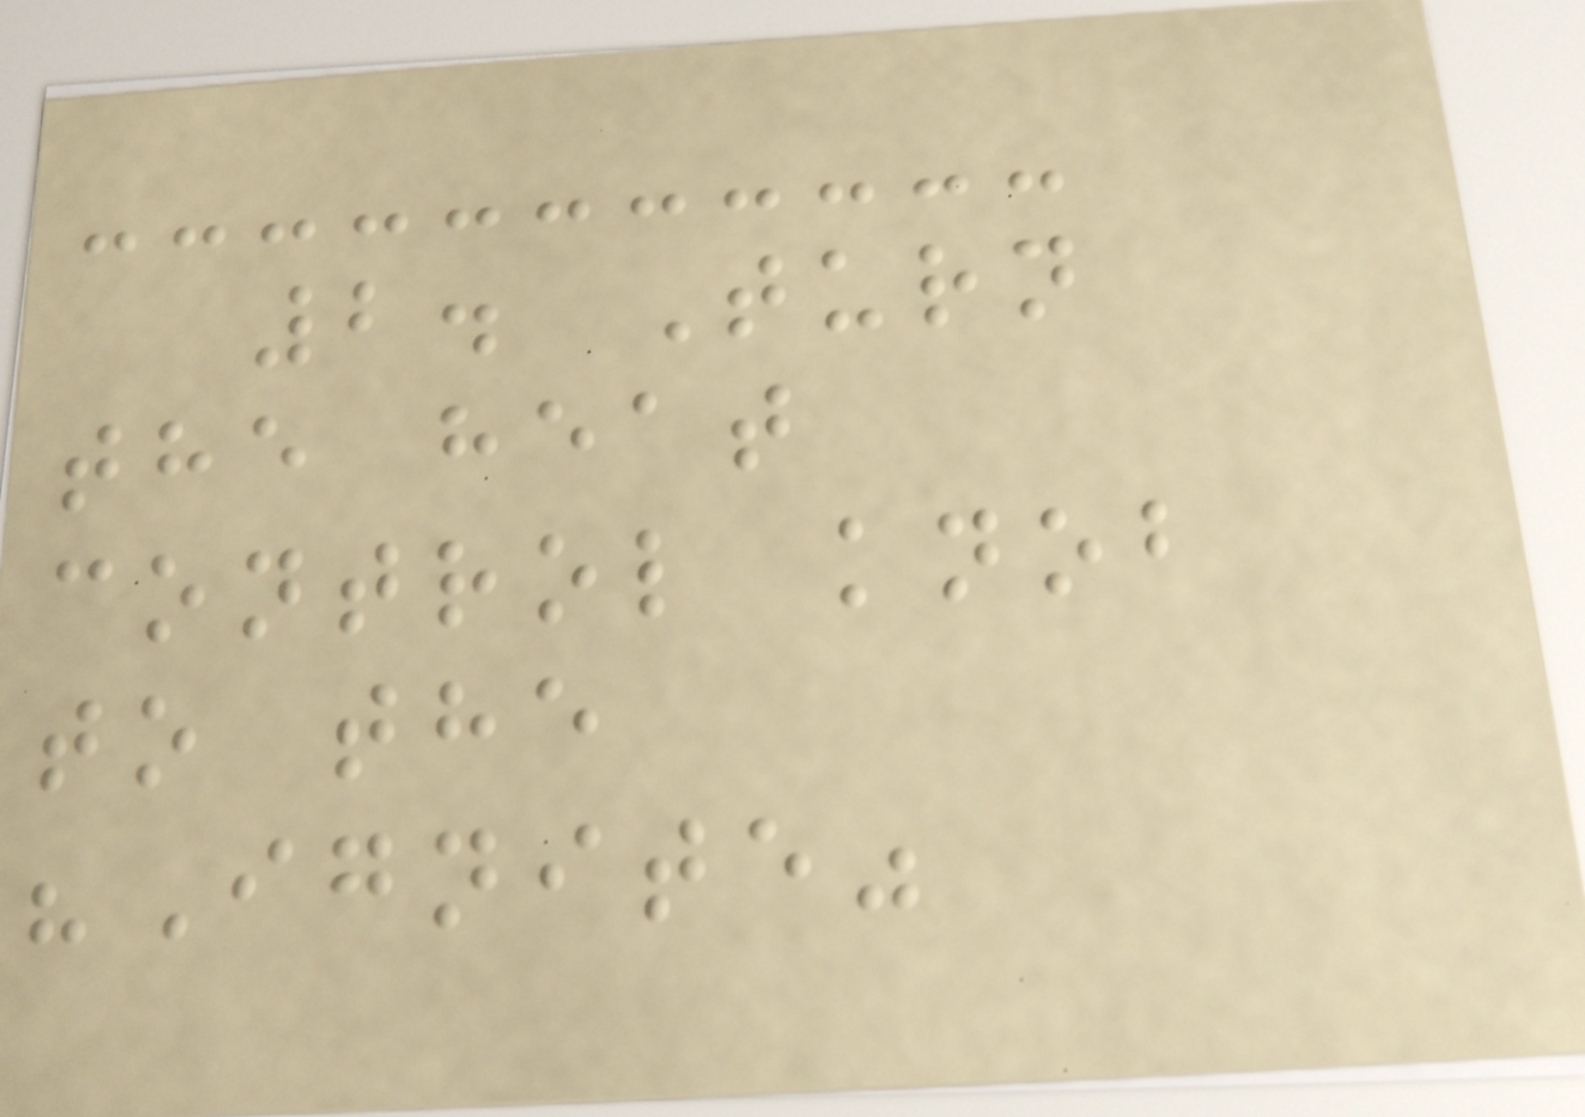2. Turn
the heat
control knob
to the
"Ignite"
